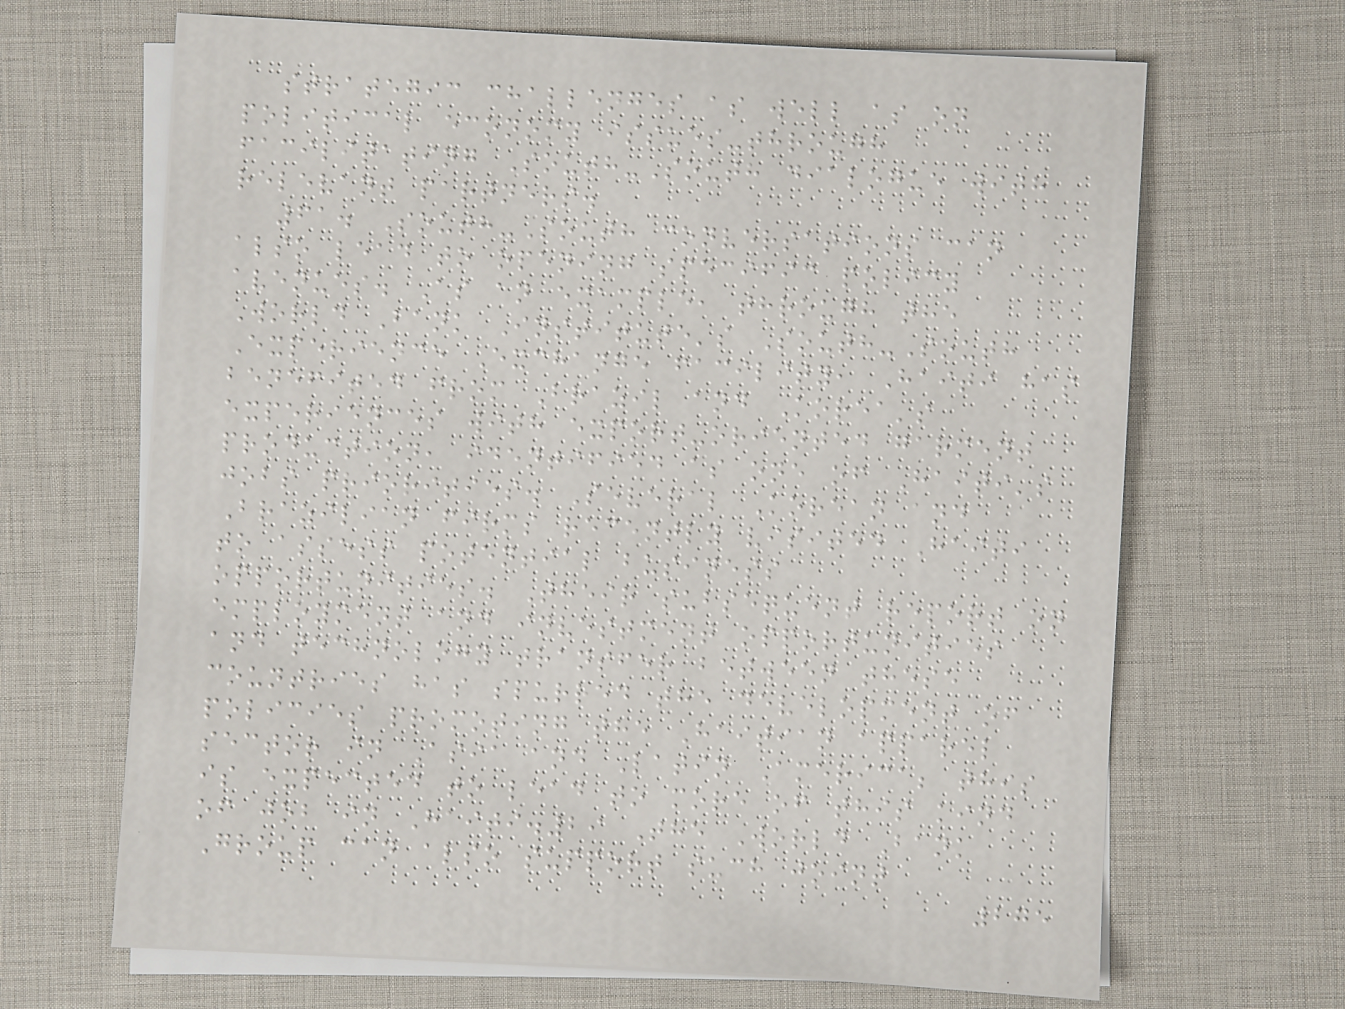strategic challenges as well as on
political economy issues-through
facilitating South-South dialogue with
relevant partners.
61. South-South conversations can
also lead to opening specific policy
avenues. As an example, through the
World Bank Institute's South-South
Experience Exchange facility, Haiti has
benefited from Brazil and Korea's
experiences with export-oriented garment
production, identified as one of Haiti's
jobs priorities. Several Korean and
Brazilian firms recently visited Haiti
to assess potential business
opportunities. Their subsequent report on
employment and investment opportunities
and technology transfer between these
countries has spurred the development of
policies promoting the Haitian apparel
sector in Asia and Latin America; this
is expected to lead to more of this kind
of job in Haiti.29 The World Bank
Group can also support such joint
275
